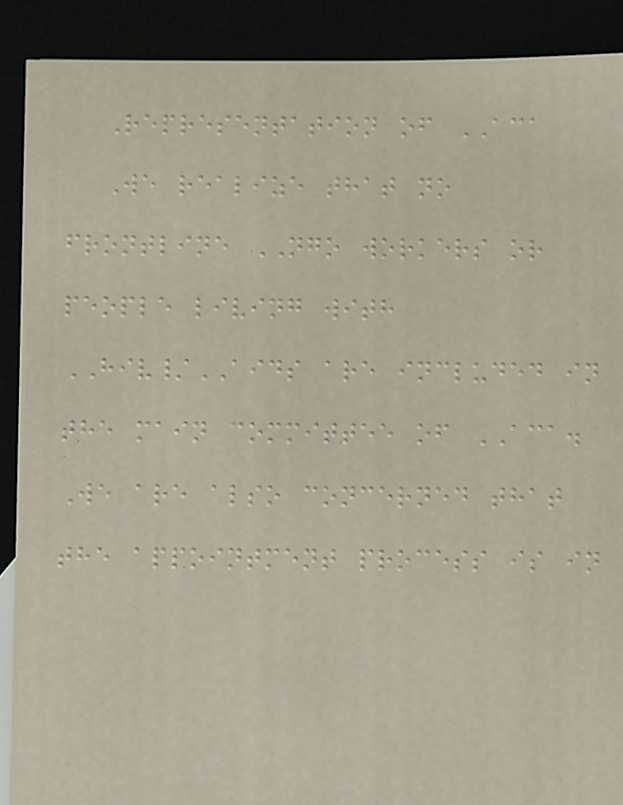Representation of ACA
We realize that no
frontline NGO workers or
people living with
HIV/AIDS are included in
the main committee of ACA.
We are also concerned that
the appointment process is in
